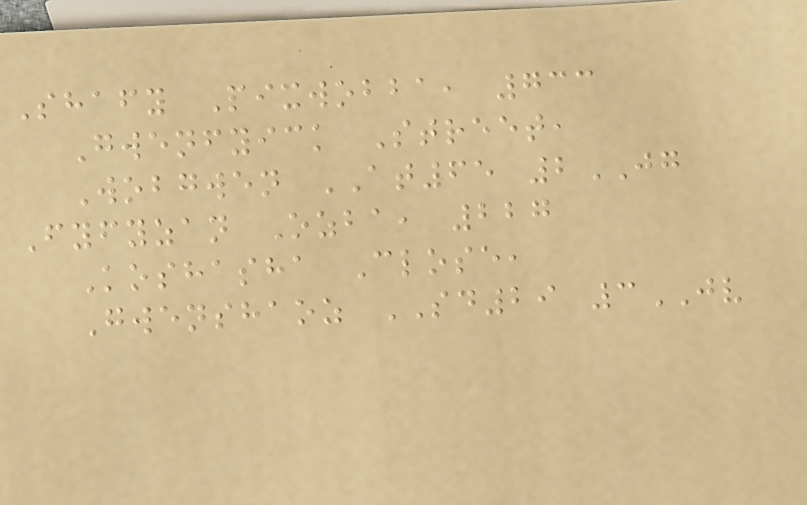Shafy Pixwobba, 733
Gwenfyick Street,
Wobgwen AT65 2JG
Fyfyzan Ozba, 227
Koshasha Close,
Gwenshaoz SD29 3JV
